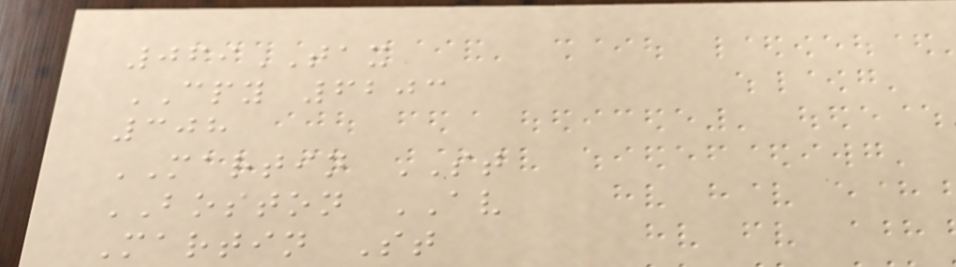069TAX
CPY 6203
308
MARTIN ST
BOSTON AV
Martin St
